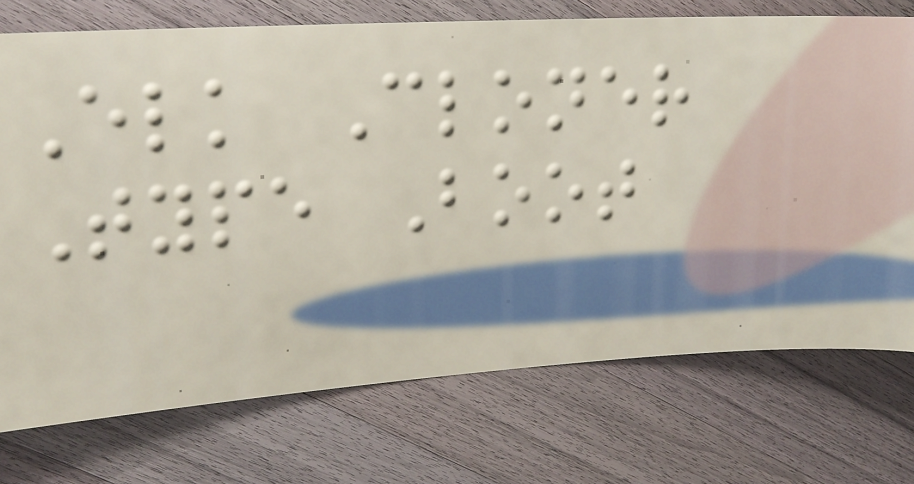Elk Cloner
Type Boot
